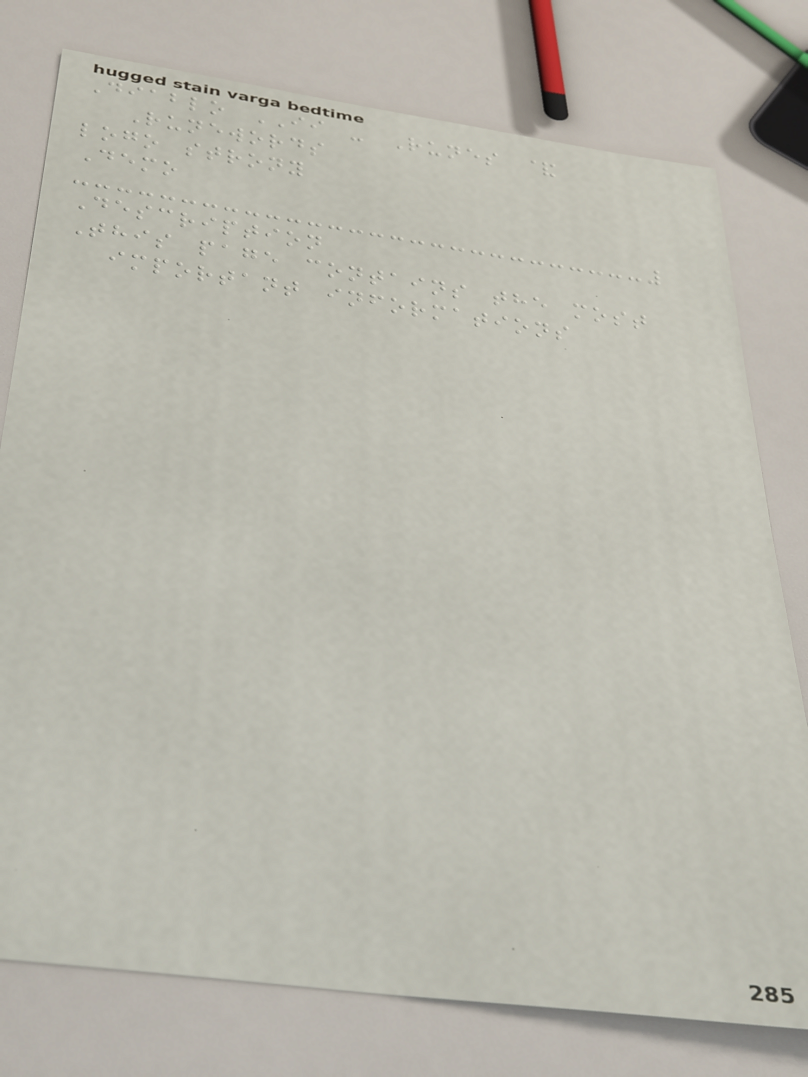Diablo II - Runes &
Runewords
logo strony
Demo
Description
This page contains the most
important informations
